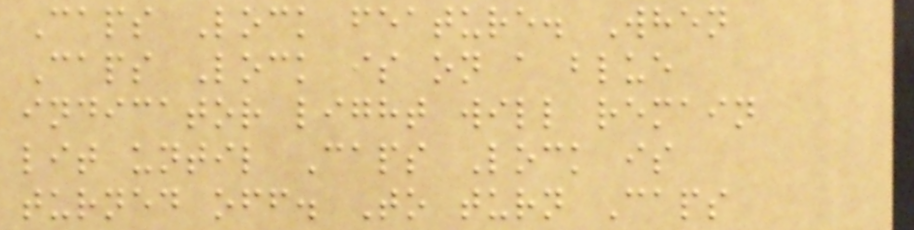Caps Lock feature. When
Caps Lock is on a blue
indicator light will remain
lit until Caps Lock is
turned off. To turn Caps
